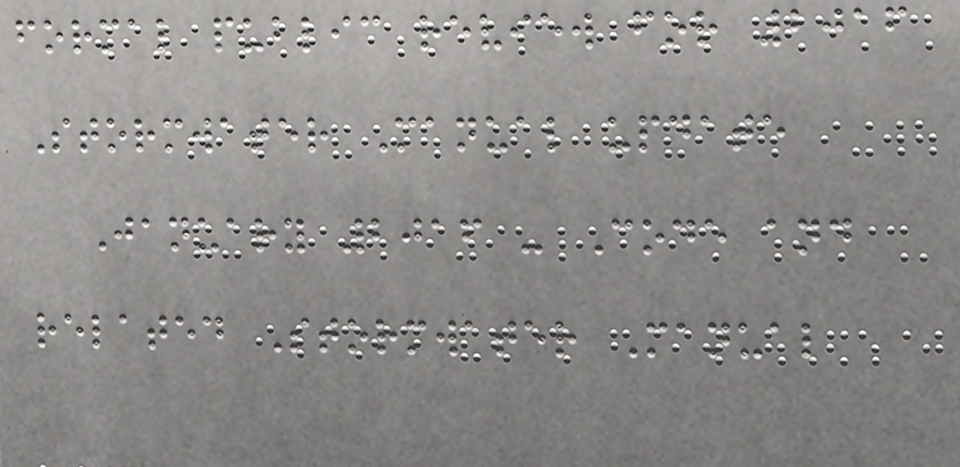formal public review for 2016
Stormwater Manual update
January 2016 - Code and
related Stormwater Manual
